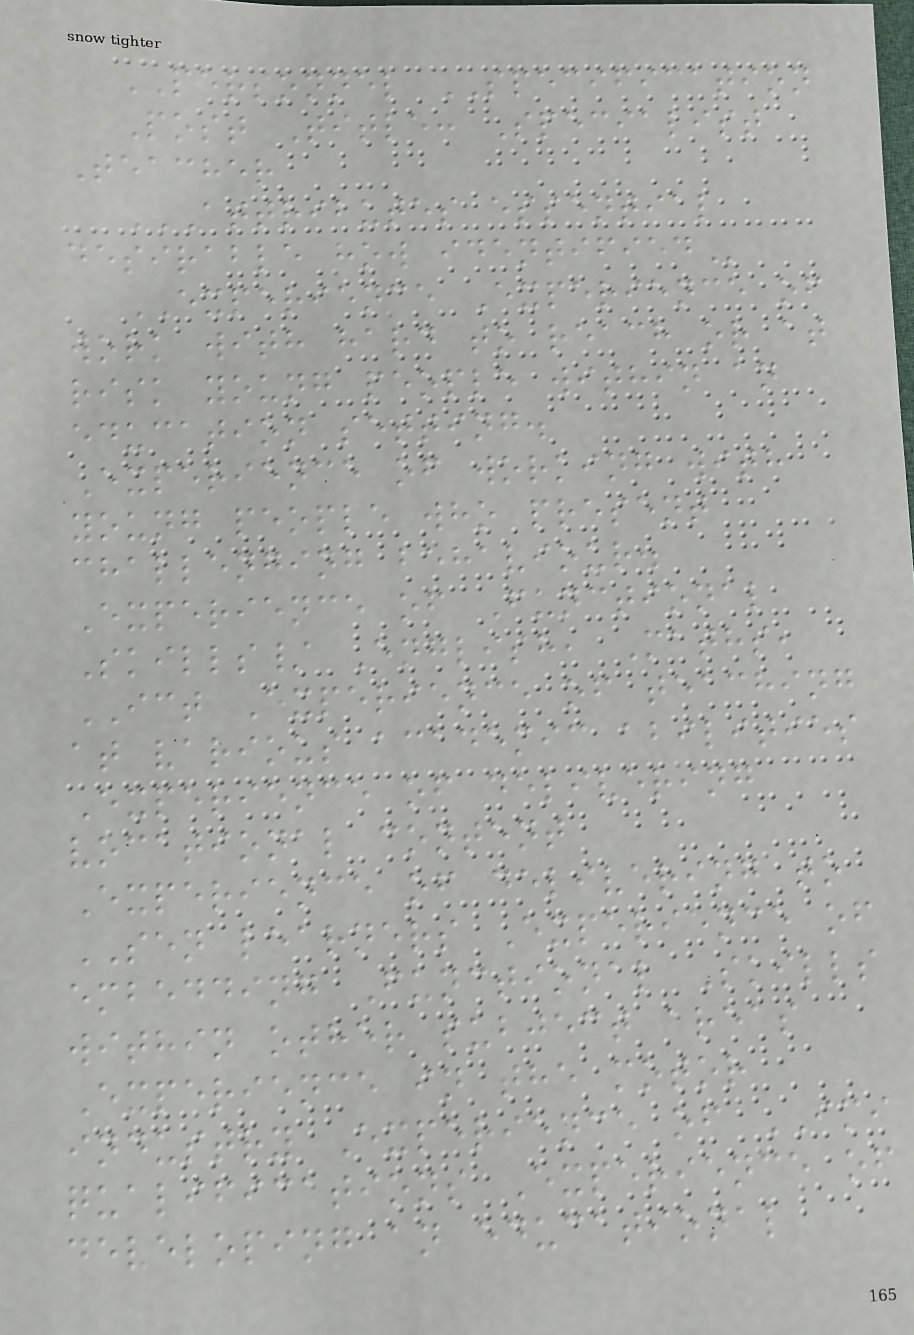PERSONNEL SPECIFICATION
Post Title: Specialist
Teacher
ATTRIBUTES ESSENTIAL
DESIRABLE HOW IDENTIFIED
EXPERIENCE Experience of
work with hard to reach or at
risk young people within an
education setting.
Experience of working with
young people who present
challenging behaviour.
Experience of Functional
Skills/ English, Maths,
ICT Experience of teaching
at various academic abilities
Experience of delivering
vocational content
Experience of delivering to
SEN learners Experience of
embedding Functional Skills
within other subject areas
Experience in the motor
industry Experience of IMI
qualifications Experience of
developing an educational
